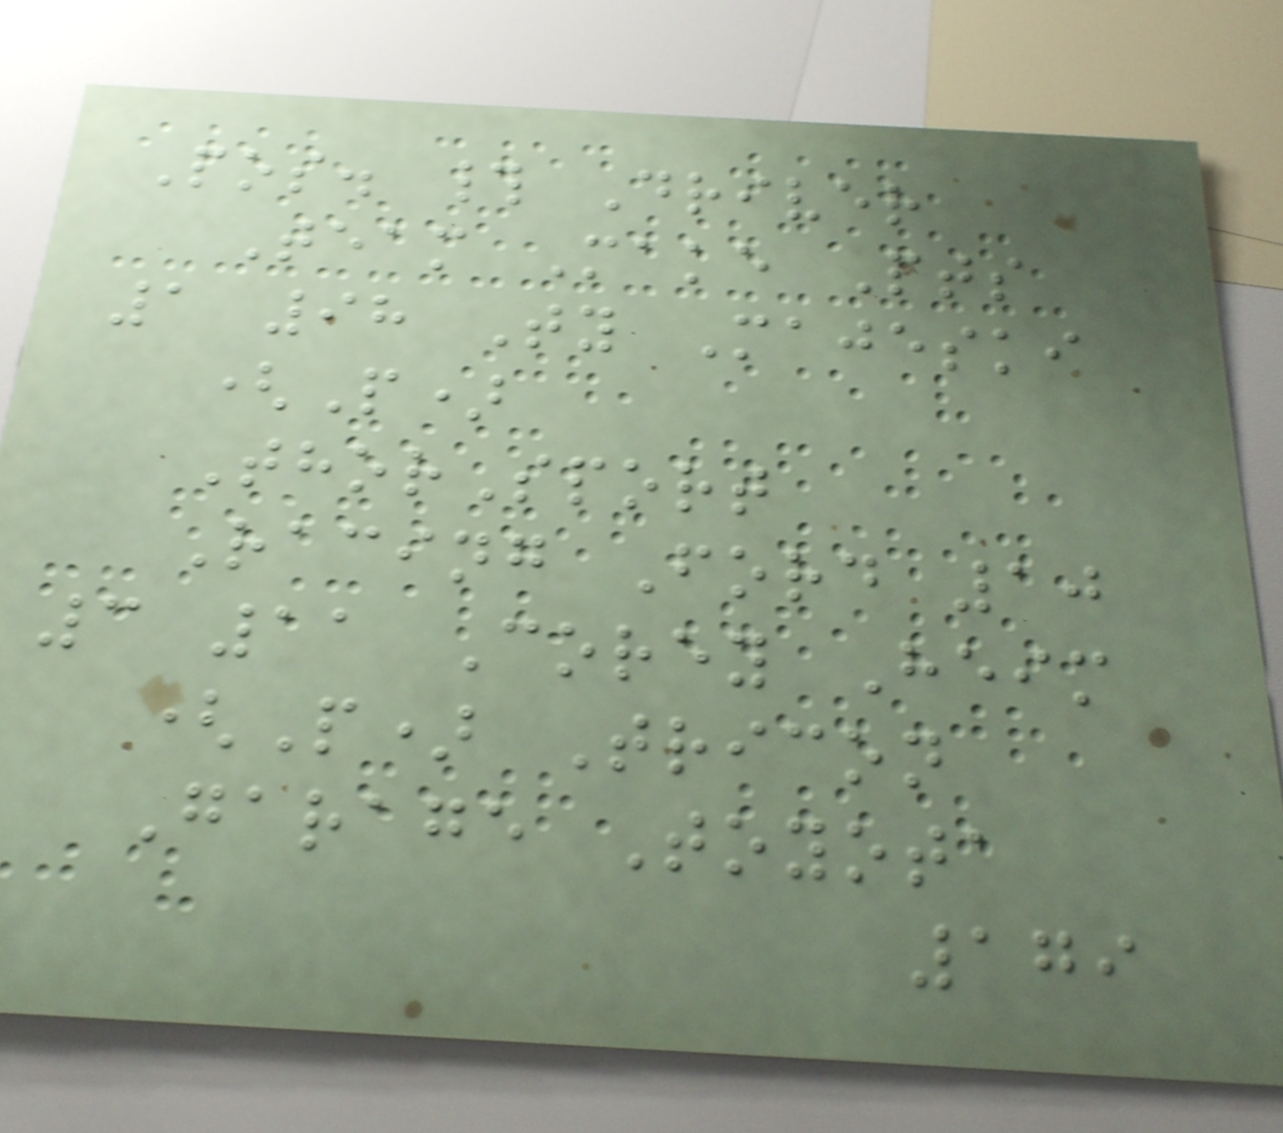Pos. # Driver
Team Make Pts
1 98 Ty Majeski
(P)
ThorSport
Racing Ford 10
3 11 Corey Heim
(P) Tricon
Garage Toyota
179
